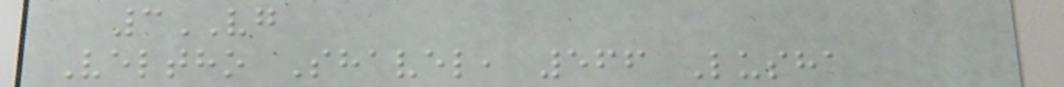3VG
Veltho Shavel, 566 Lusha
